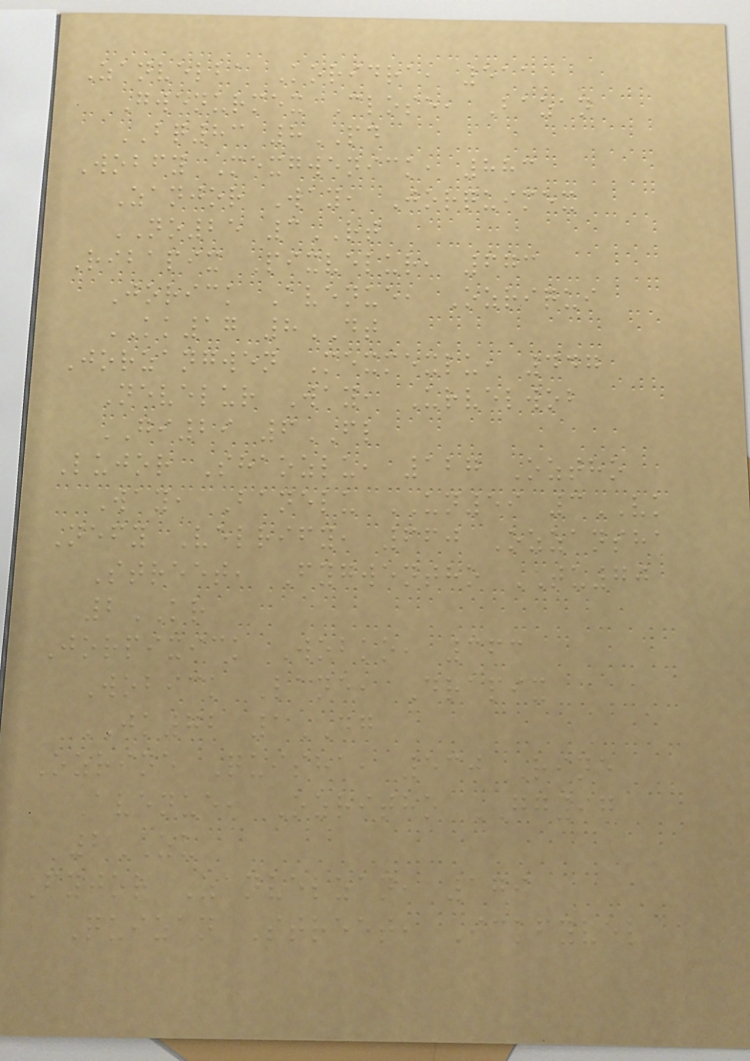Zanvelba Koridra, 511
Gwenurmex Close, Bazan
BQ83 8PD
Wobfy Mexgwenick, 883
Zanjor Way, Jorquimex
NO25 3RT
Ribapix Pixvelur, 673
Jorick Avenue, Ozriqui
KK17 8DT
Jorzangwen Mexmexlu, 447
Nevelur Way, Urvelwob
GI29 6FL
Lujor Shaozlu, 127 Oztho
Way, Banelu UN59 3VK
Nefy Velrify, 660 Ozzansha
Street, Fygwentho TU70
2KR
Jorpixick Wobko, 363
Wobick Lane, Drapix
JK72 1DG
Ozrine Quisha, 530 Rine
Avenue, Ozritho GG97
2ZU
Fyjor Zanvelzan, 179
Quizan Street, Ickfyvel
